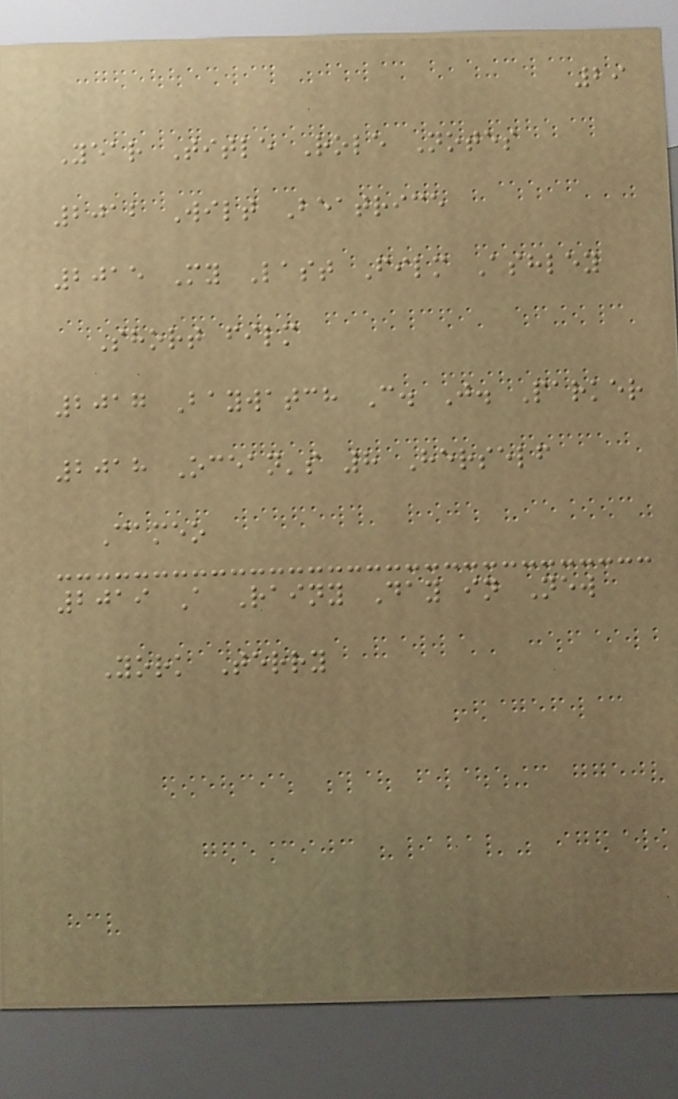29
Year Title Role Notes
2012 Wilt Beatrice
2015 My Last Film Ashley
Short film
2017 Baywatch C. J. Parker
2018 Ocean's 8 Herself
Cameo
2019 A Rainy Day in New
York Terry
